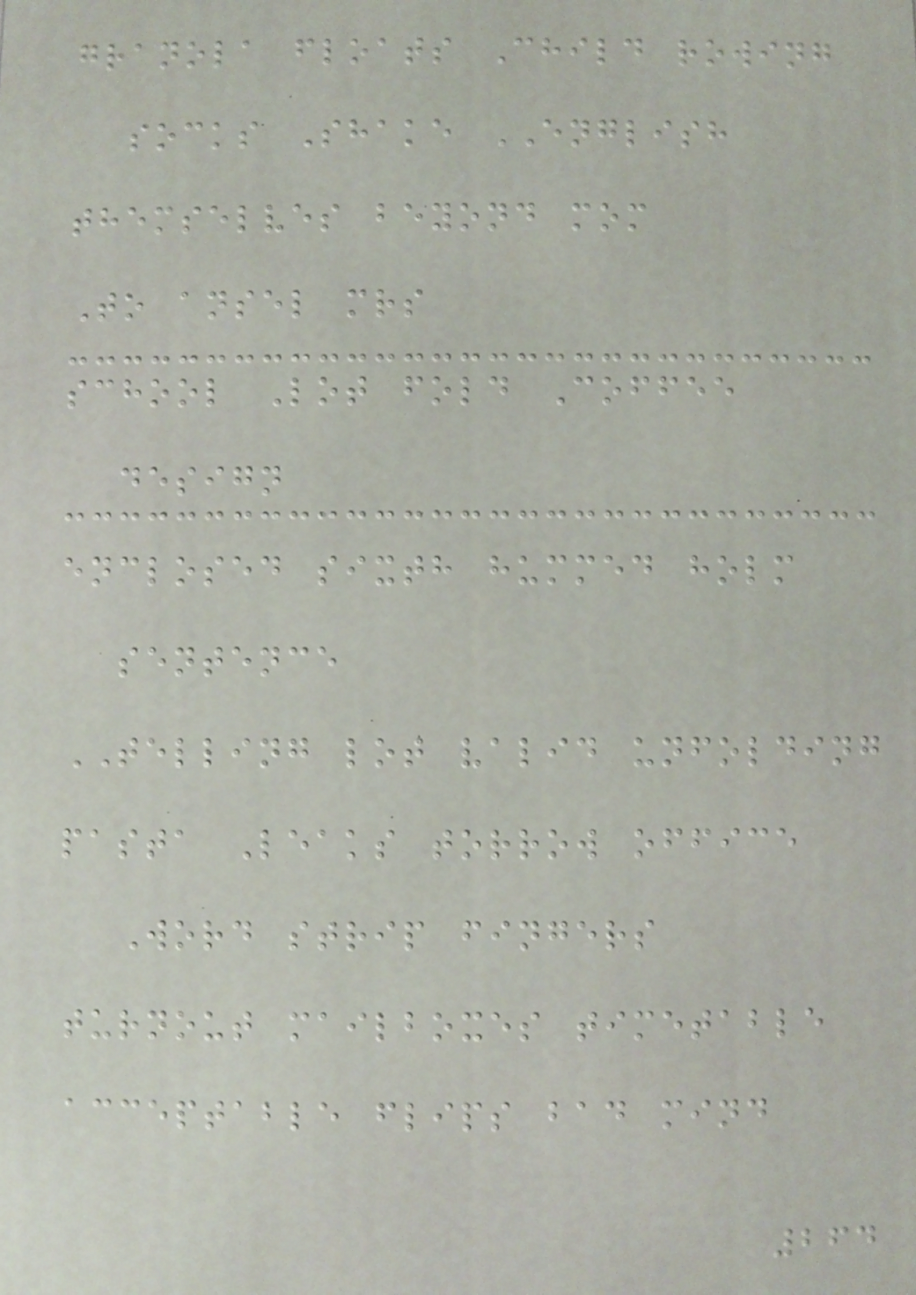granola floats Child rowing
socks Shake ENGLISH
themselves beyond mom
To ansel mrs
school Lot fold Coffee
design
enclosed sixth hummed holm
sentence
TELLING lot valid unfolding
pasta Leaks torrow office
Word strip fingers
turnout mailboxes timetable
acceptable flips bad mind
264
